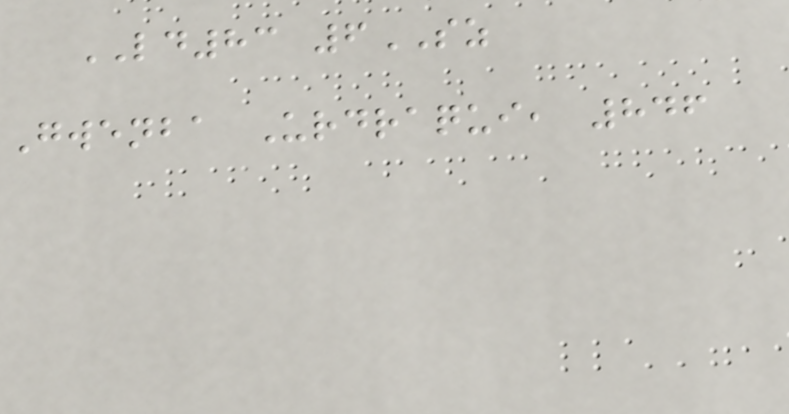LD83 6SZ
Gwenba Urdraqui, 846
